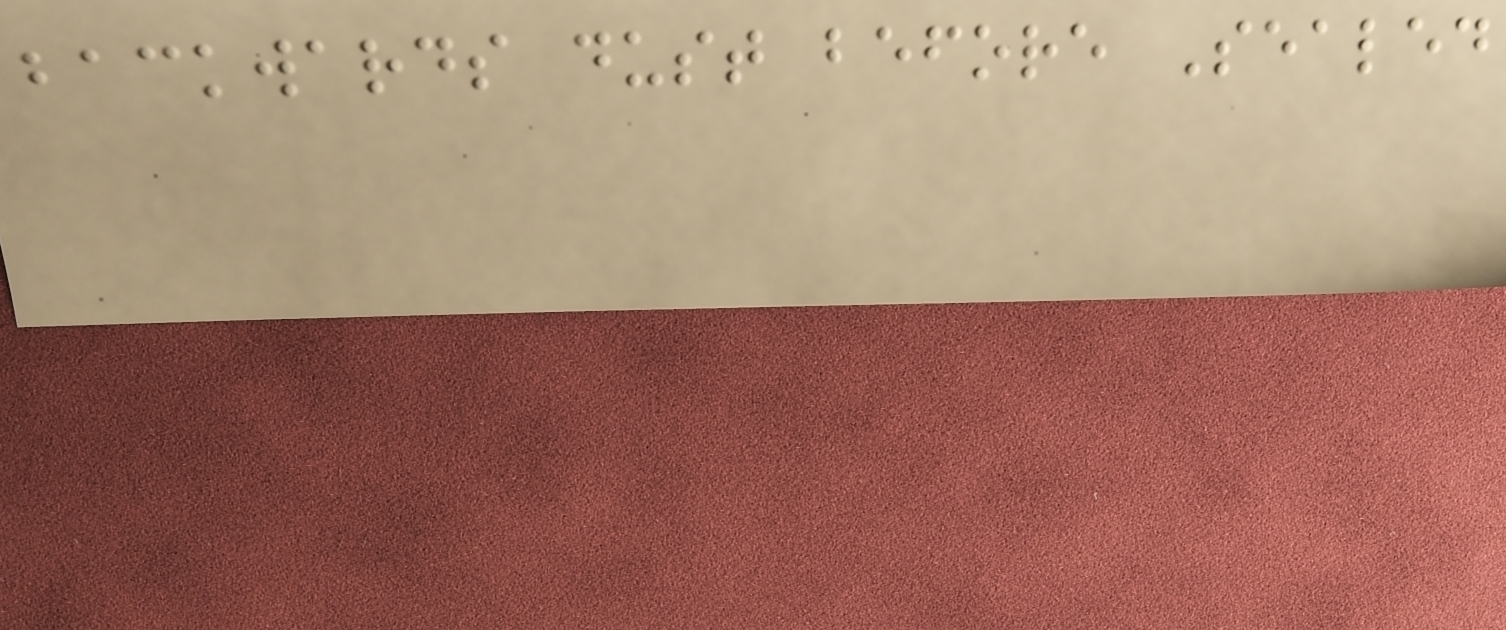backwards dust before Sealed
